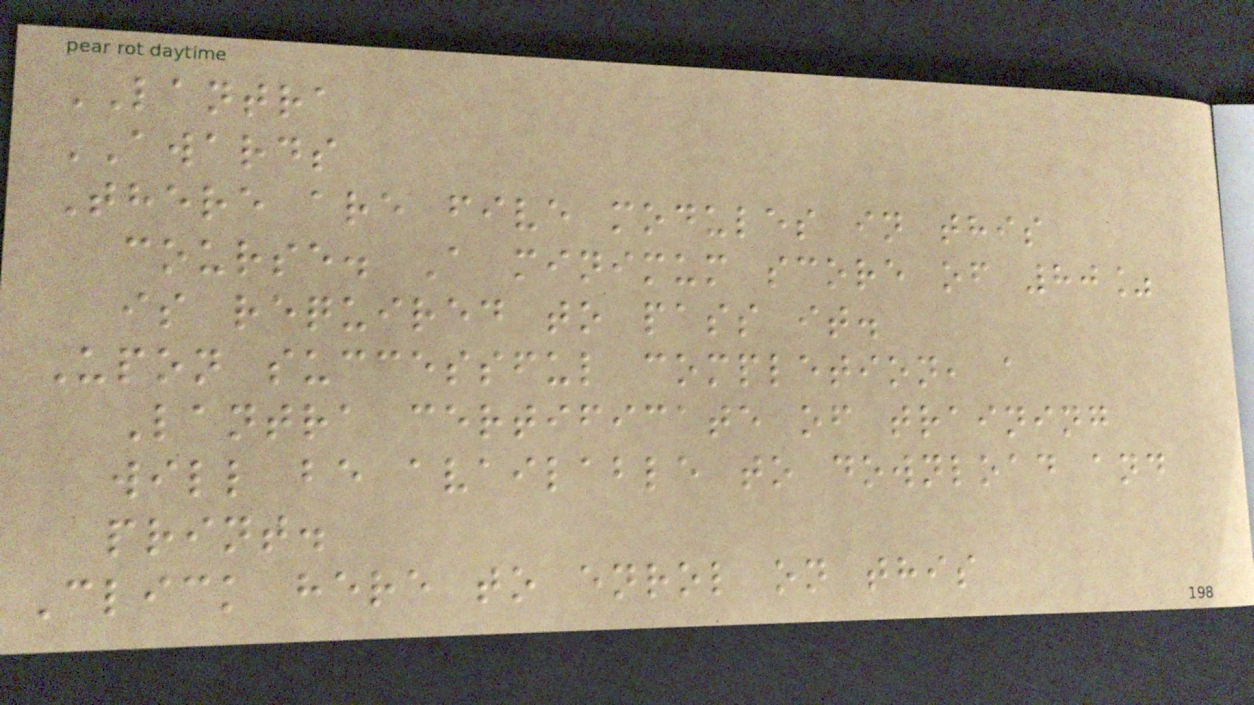LANTRA
AWARDS
There are five modules in this
course. A minimum score of 80%
is required to pass it.
Upon successful completion, a
Lantra certificate of training
will be available to download and
print.
Click here to enrol on this
